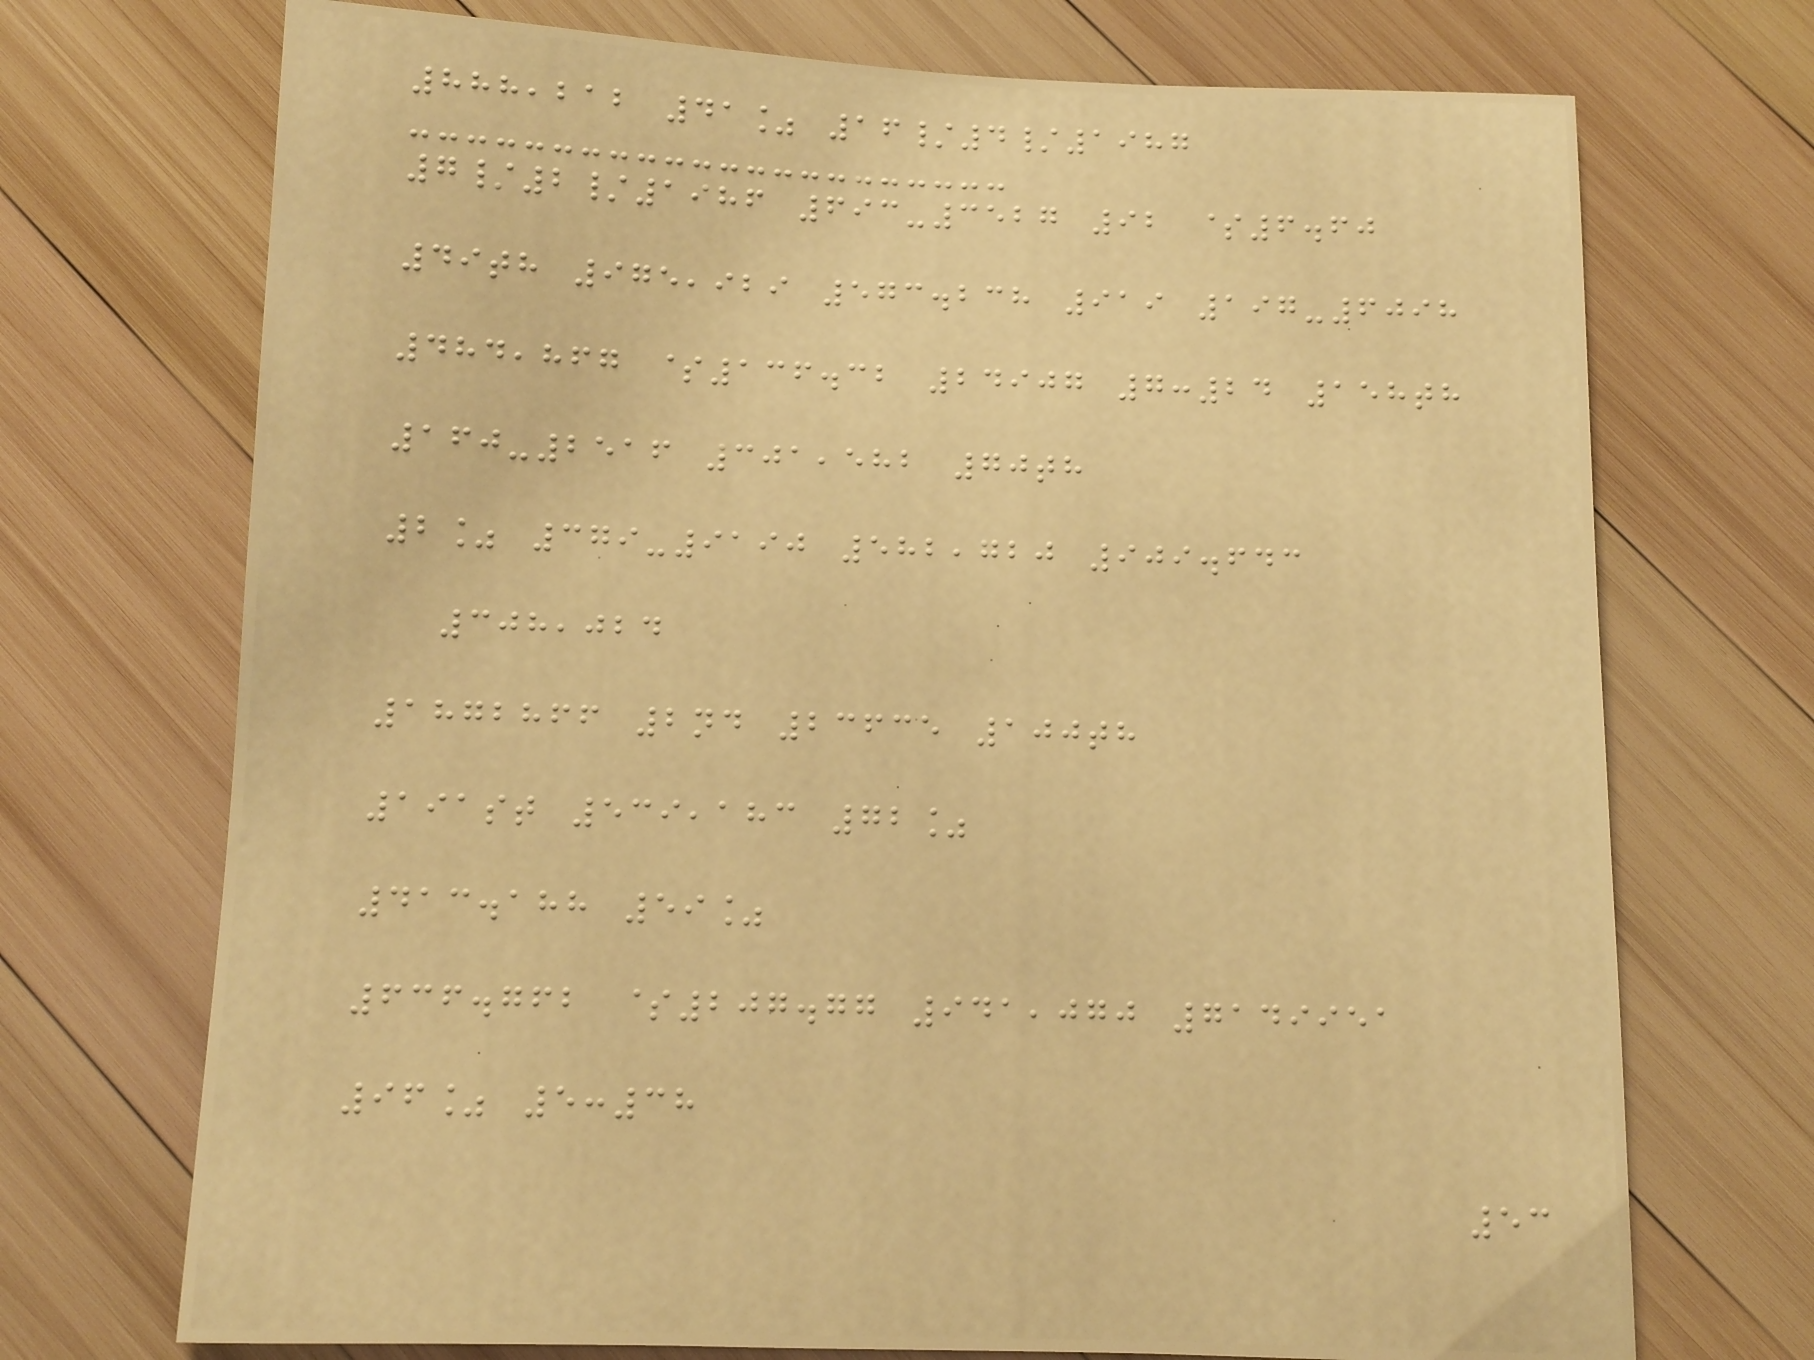888,212 41% 16/4/1987
7/2/1986 693-3527 92 $6.60
49th 975,929 573.238 919 197-6098
484,867 $136.32 24907 7:24 158th
160-2516 301,582 70th
2% 379-9190 582,720 909.643
308,024
1872866 2nd 23635 100th
191st 539,183 72%
413.188 59%
636.762 $207.77 941,070 7149951
96% 5:38
53
